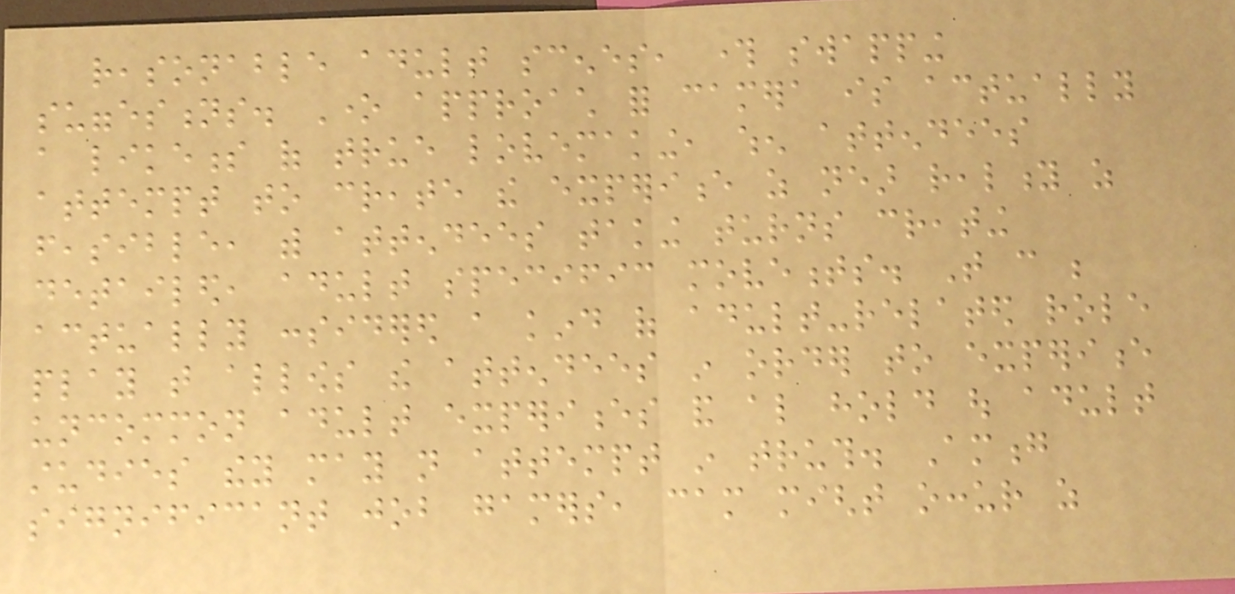reasonable adult scenes, through swapping
suggestions. One approach for camera is actually
a likeness of true lovemaking, when attendees
attempt to create the experience as near reality as
feasible, with attendees taking turns creating
detailed, adult specific movements. That can be
actually considered a kind of adult-related role
play that allows the attendees in order to experience
uncommon adult experiences and also hold out adult
studies they may not attempt in truth. Among
significant job gamers, cam might occur as
